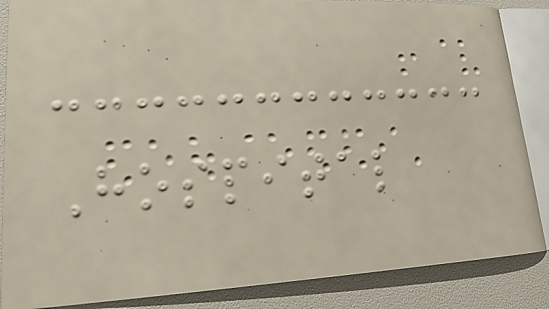Hospital
